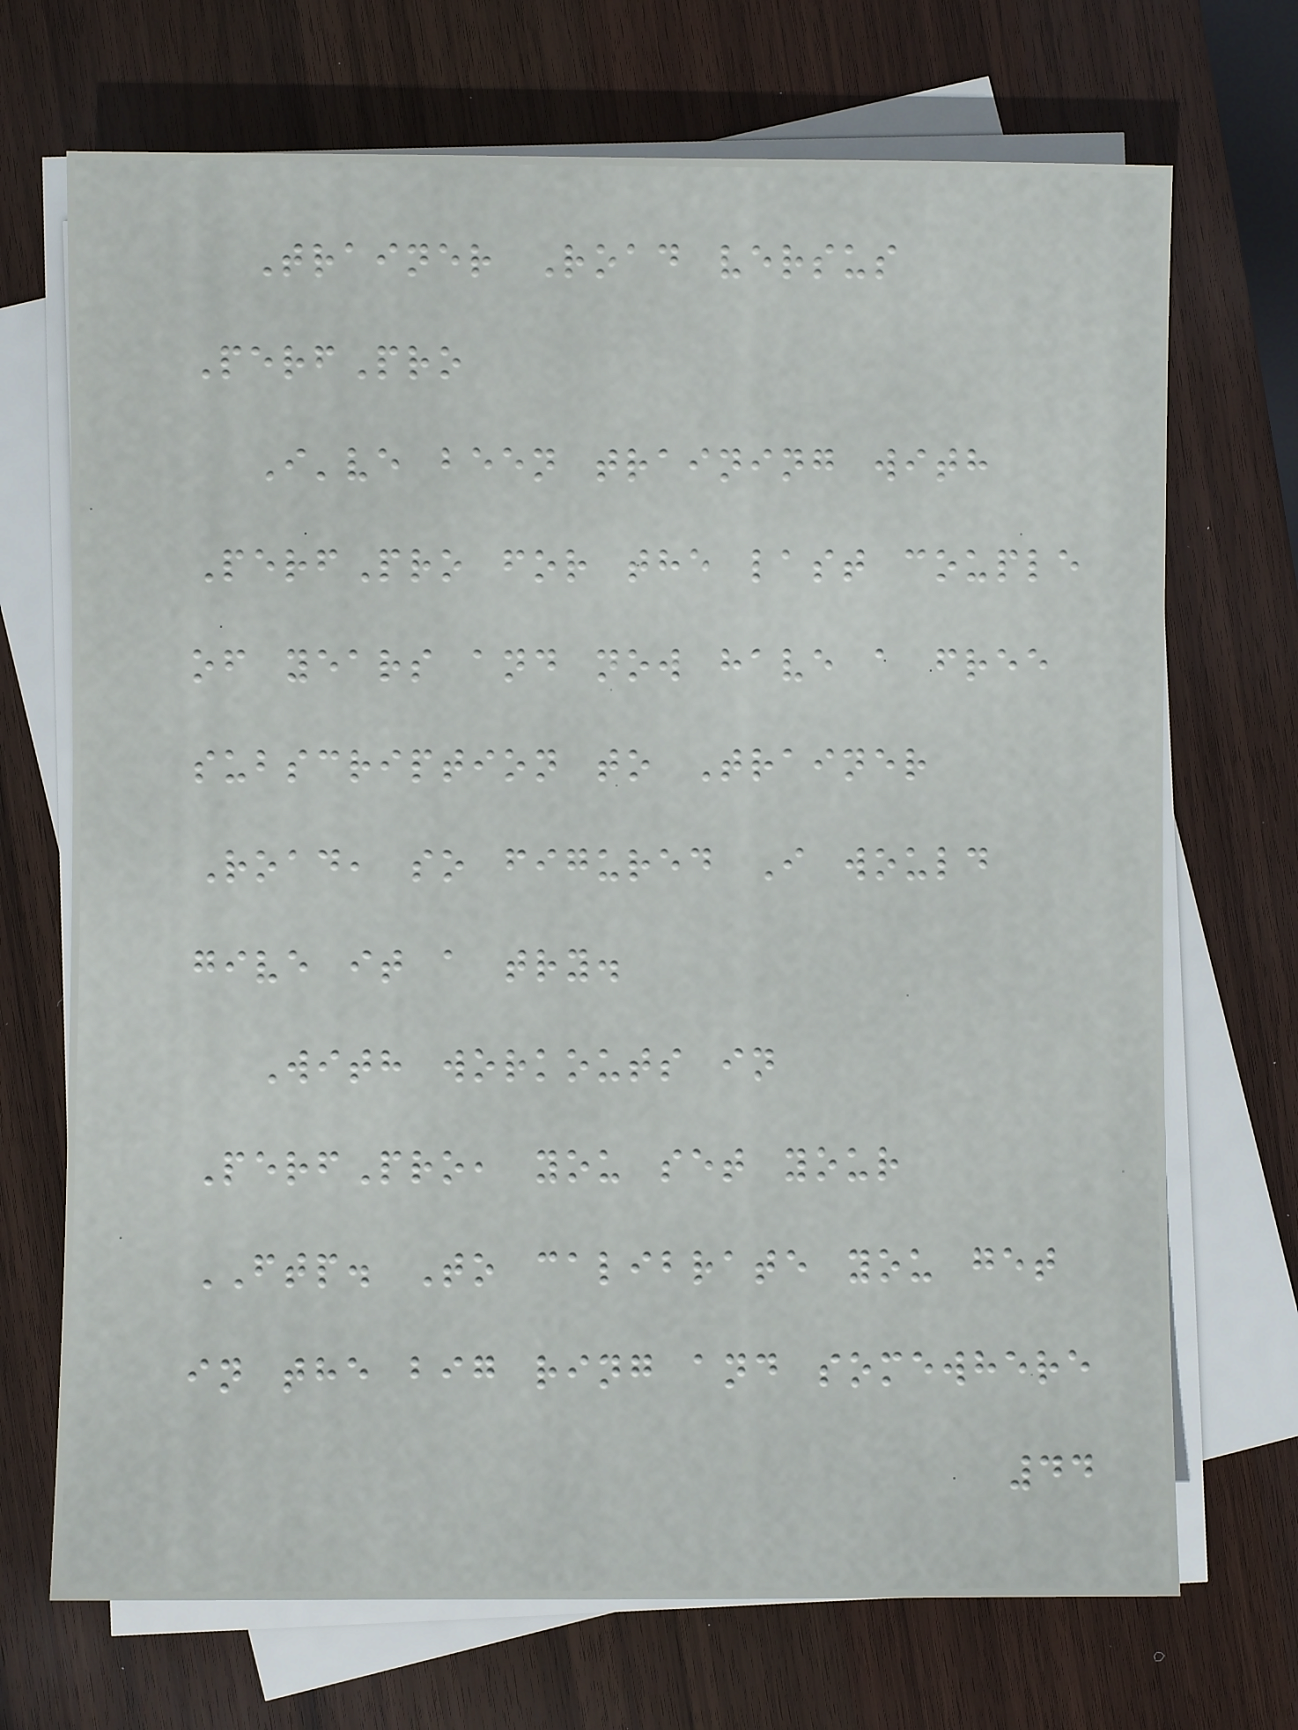Trainer Road versus
PerfPro
I've been training with
PerfPro for the last couple
of years and now have a free
subscription to Trainer
Road, so figured I would
give it a try.
With workouts in
PerfPro, you set your
FTP. To calibrate you get
in the big ring and somewhere
44
